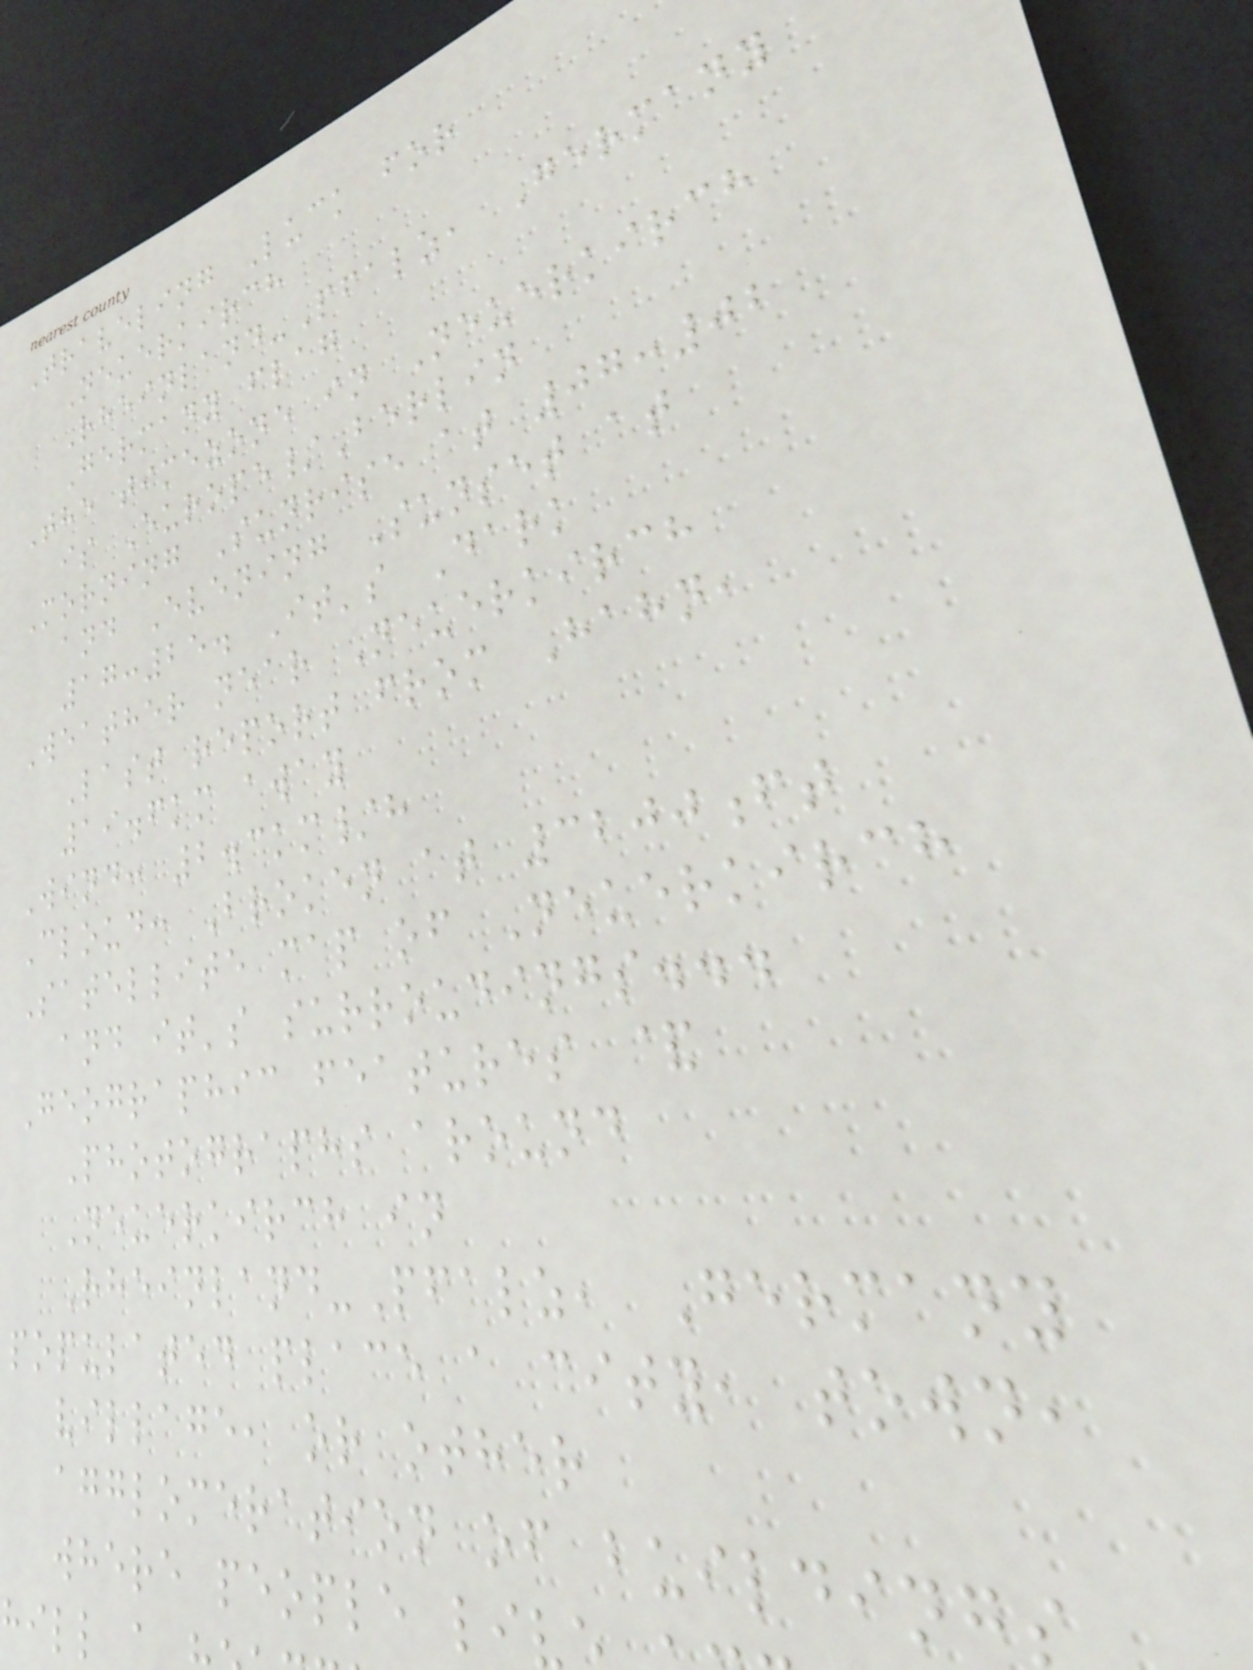Traveling Luck for
Neuerkirch
Rheinland-Pfalz, Germany
Germany flag
The timezone in Neuerkirch
is Europe/Berlin
Morning Sunrise at 07:02
and Evening Sunset at
17:25. It's Dark
Weather near Neuerkirch
Last report from Hahn,
19.6km away
Wind: 2.3km/h
Cloud: Broken at 3200ft
Satellite map of Neuerkirch
and it's surroudings...
Geographic features &
Photographs around
Neuerkirch in
Rheinland-Pfalz, Germany
populated place a city, town,
village, or other
agglomeration of building
where people li
